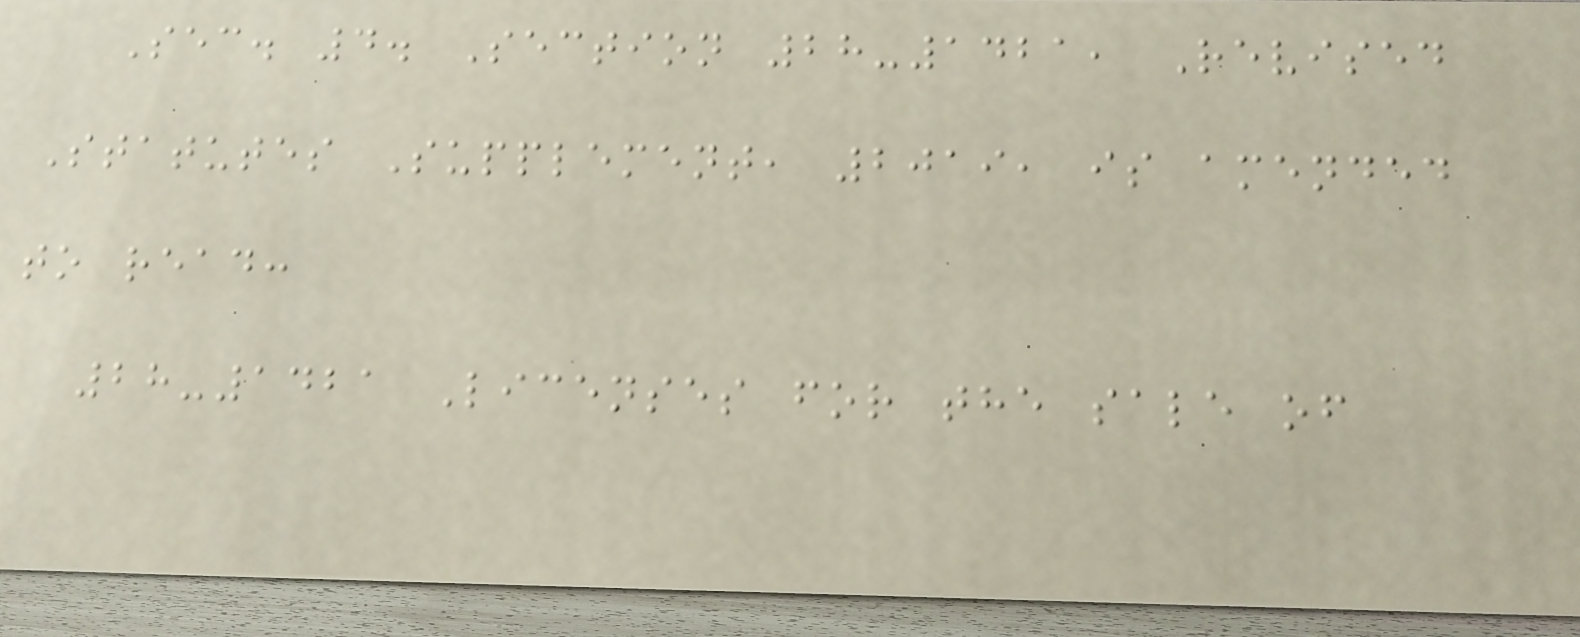Sec. 4. Section 28-1421, Revised
Statutes Supplement, 2019, is amended
to read:
28-1421 Licenses for the sale of
